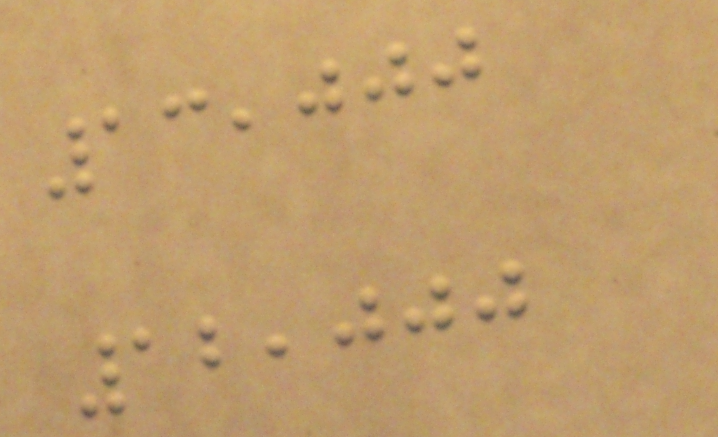13,000
12,000
